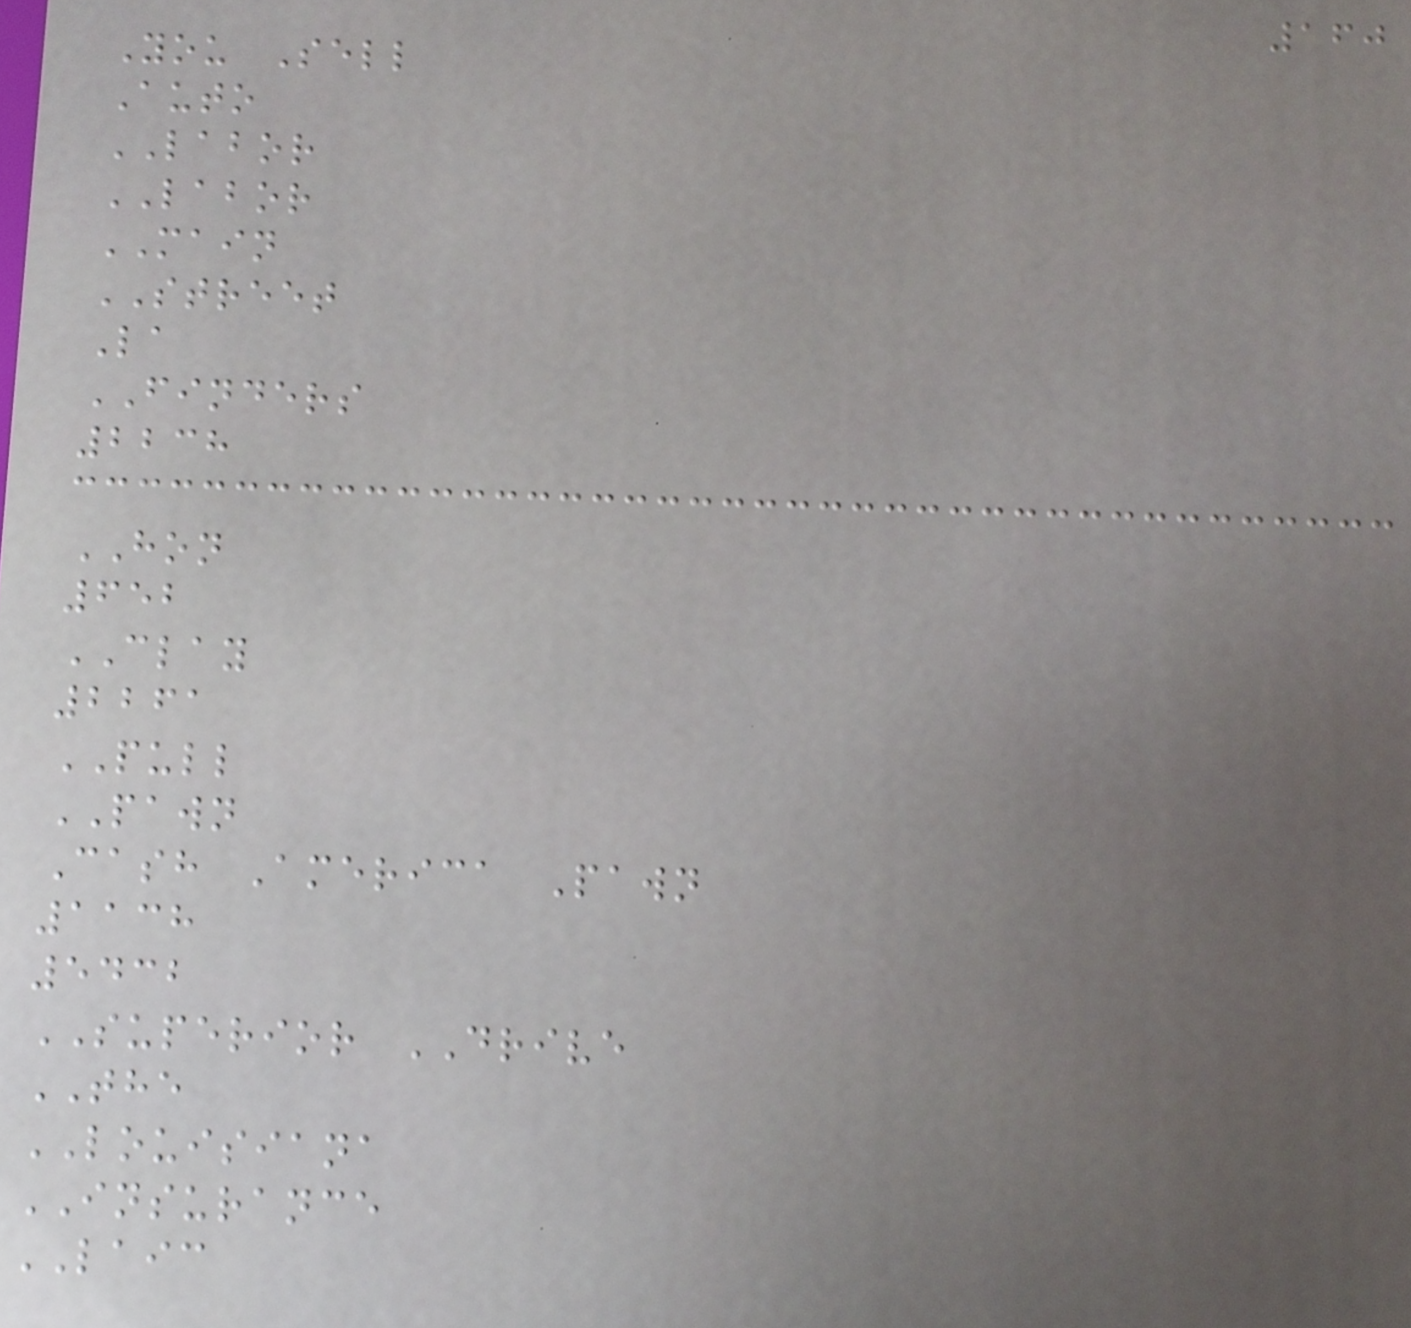160
You Sell
Auto
LABOR
LABOR
MAIN
STREET
La
FINDERS
2238
HON
652
CLAY
2261
PULL
PAWN
Cash America Pawn
1138
5432
SUPERIOR DRIVE
THE
LOUISIANA
INSURANCE
LAIC
